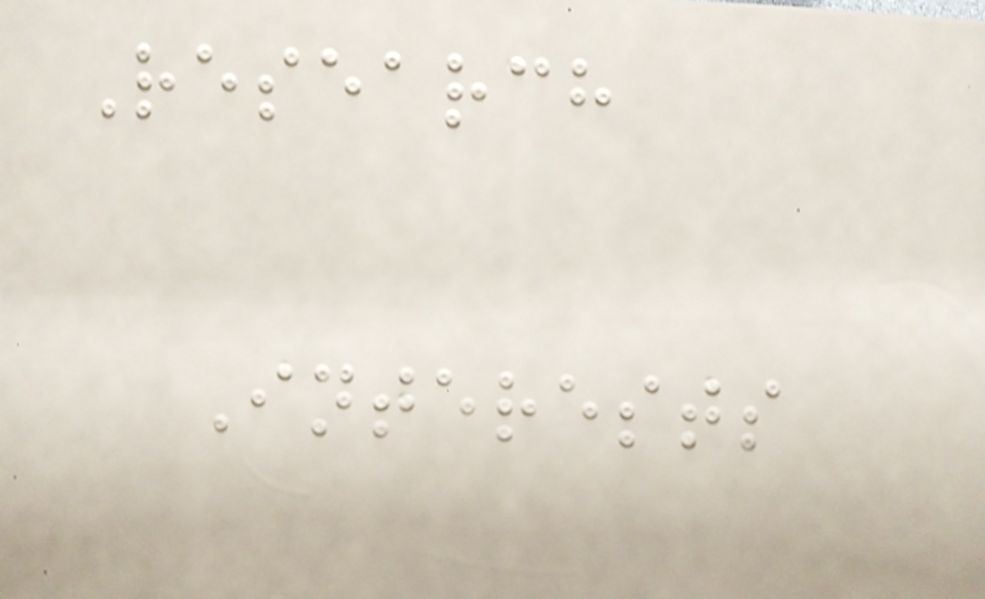Research
Interests
